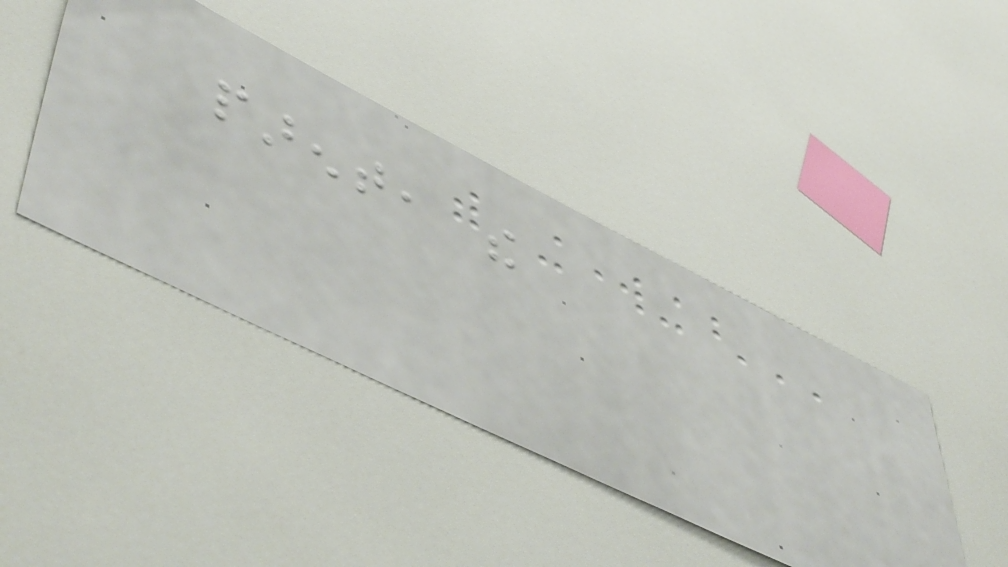parent, the
